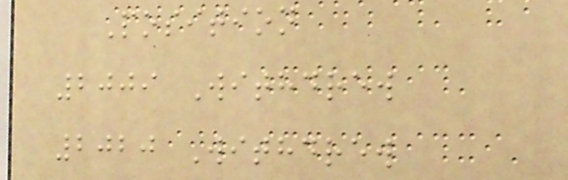Position
2009 Withdrew
2020 Withdrew
